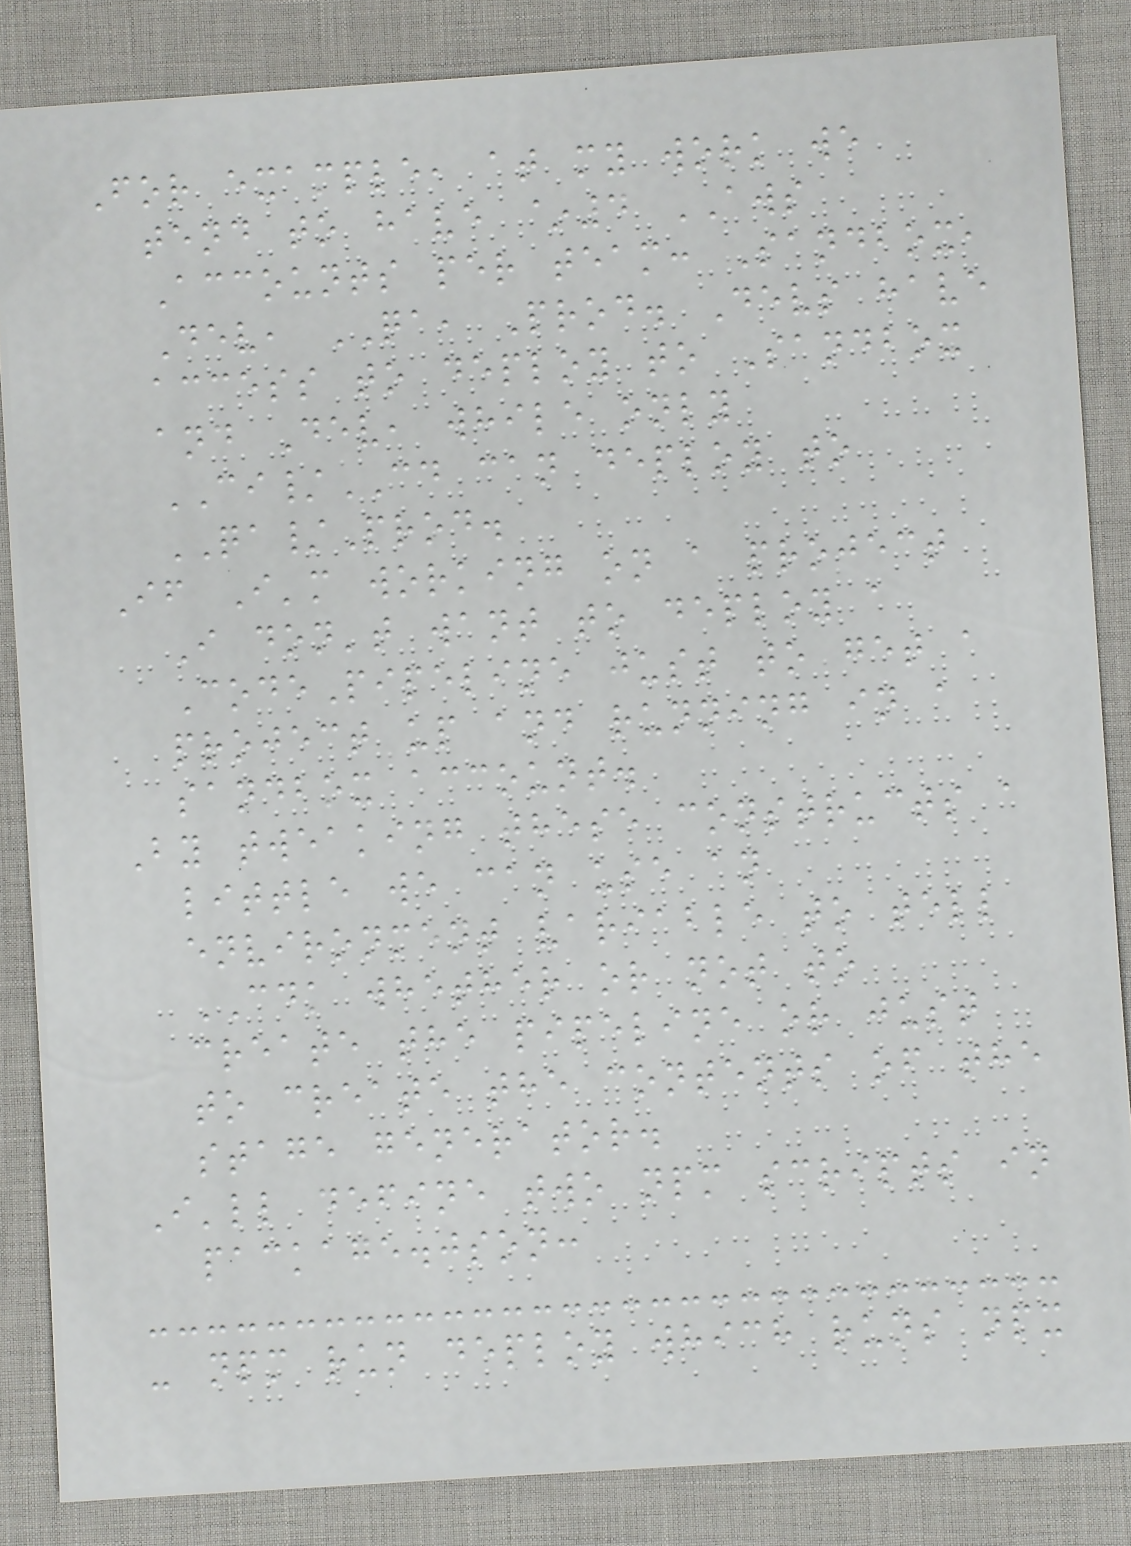For example, at my work we
tend to have ~4 AWS
Accounts per team: Sandbox,
Dev, QA, Prod. Devs have
access to deploy to Sandbox
and Dev, while only
CI/CD can deploy to
QA/Prod.
If I'm working on a project
I don't want to deploy a
CodePipeline just to get a
project up and running in a
sandbox account.
By tweaking these constructs a
little we can use an
environment variable to tell
CDK whether or not to
create the pipeline or just
to create the contents of the
stage generator.
I'll define two npm scripts in
package.json:
- npm run deploy which runs npx
